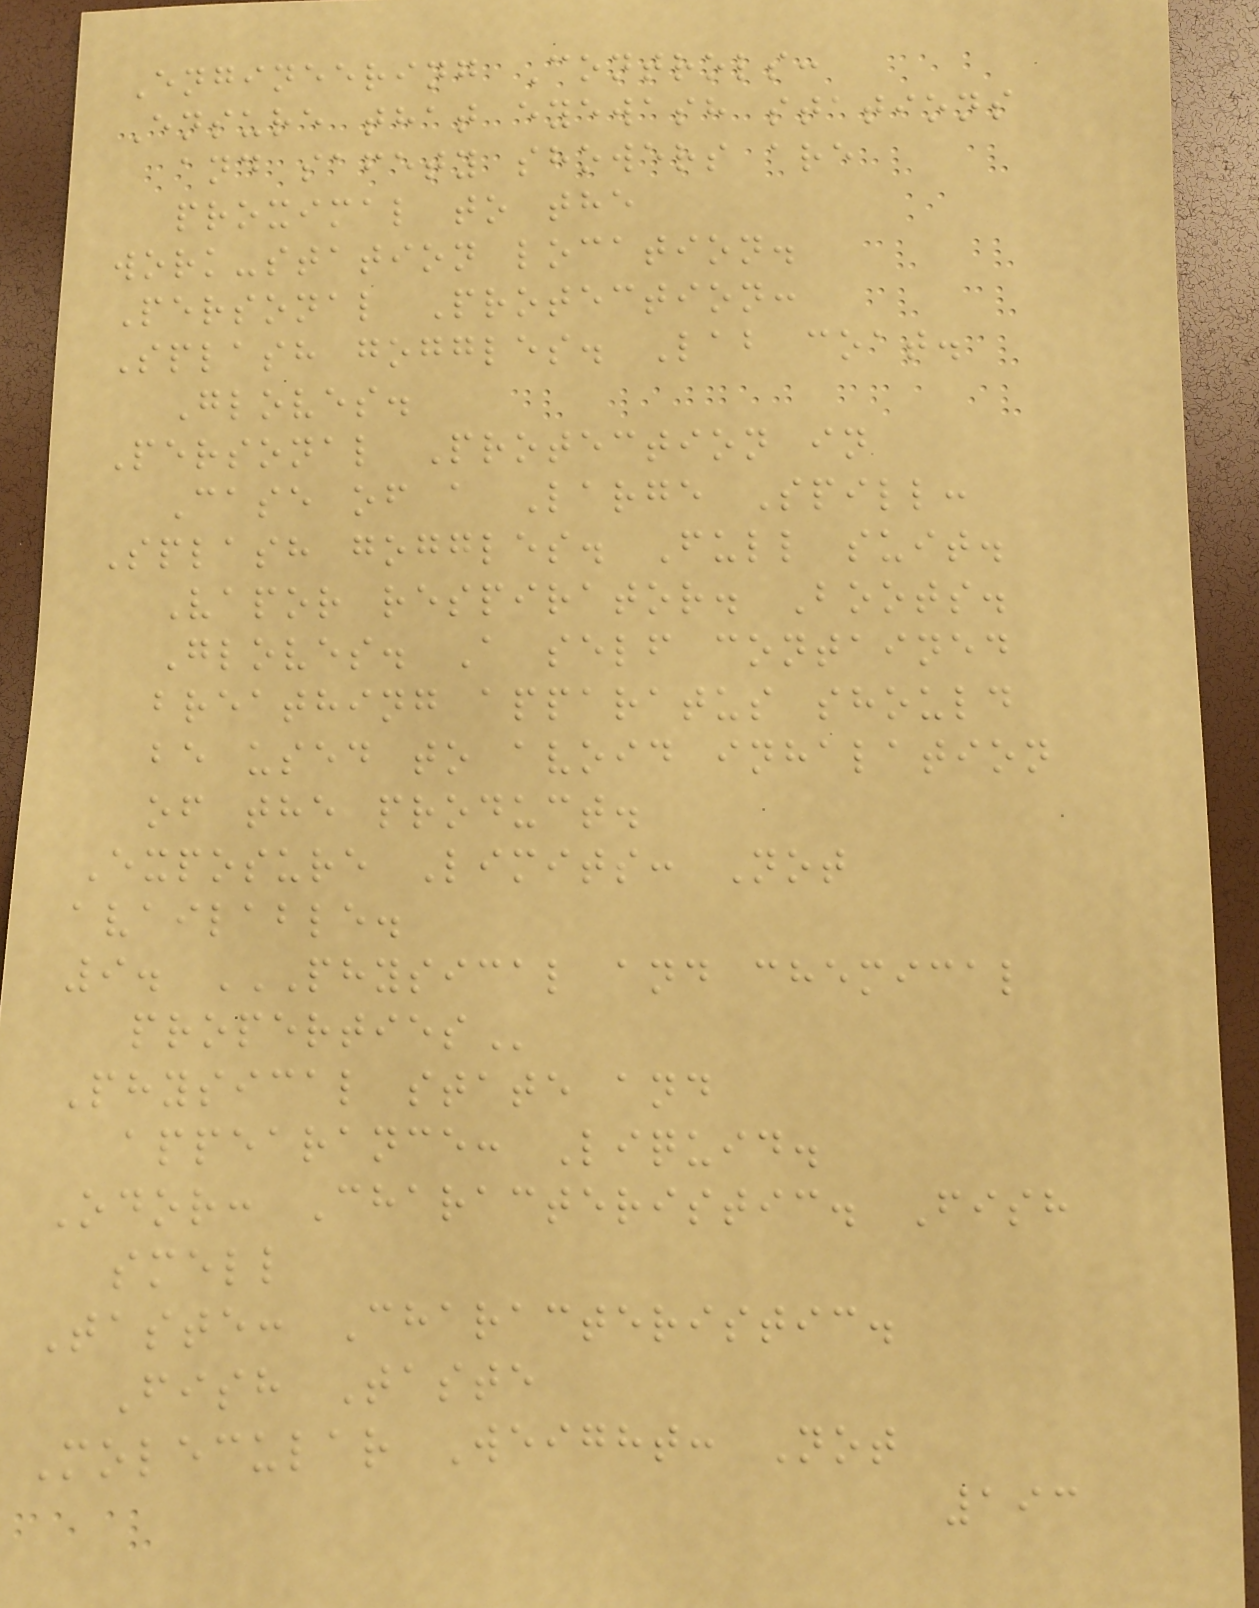Engineering Controls:
Ensure that eyewash stations
and safety showers are
proximal to the
work-station location.
Personal Protection:
Splash goggles. Lab coat.
Gloves.
Personal Protection in
Case of a Large Spill:
Splash goggles. Full suit.
Vapor respirator. Boots.
Gloves. A self contained
breathing apparatus should
be used to avoid inhalation
of the product.
Exposure Limits: Not
available.
9. PHYSICAL AND CHEMICAL
PROPERTIES
Physical state and
appearance: Liquid.
Odor: Characteristic. Fish
smell
Taste: Characteristic.
Fish Taste
Molecular Weight: Not
193
